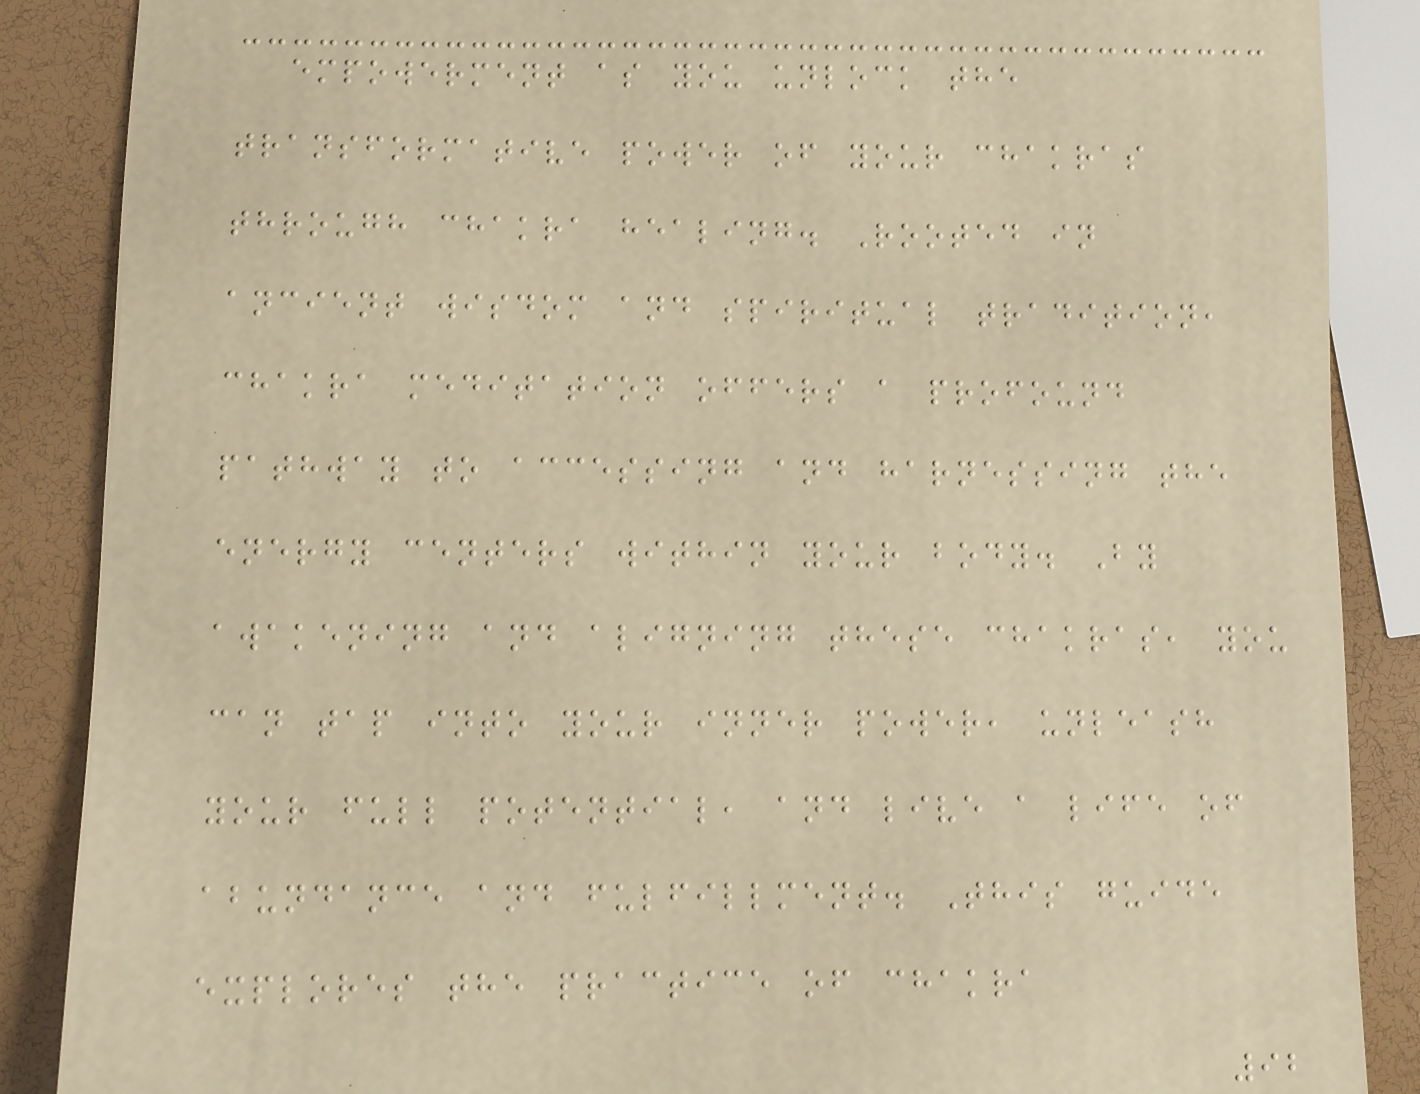empowerment as you unlock the
transformative power of your chakras
through chakra healing. Rooted in
ancient wisdom and spiritual tradition,
chakra meditation offers a profound
pathway to accessing and harnessing the
energy centers within your body. By
awakening and aligning these chakras, you
can tap into your inner power, unleash
your full potential, and live a life of
abundance and fulfillment. This guide
explores the practice of chakra
92
